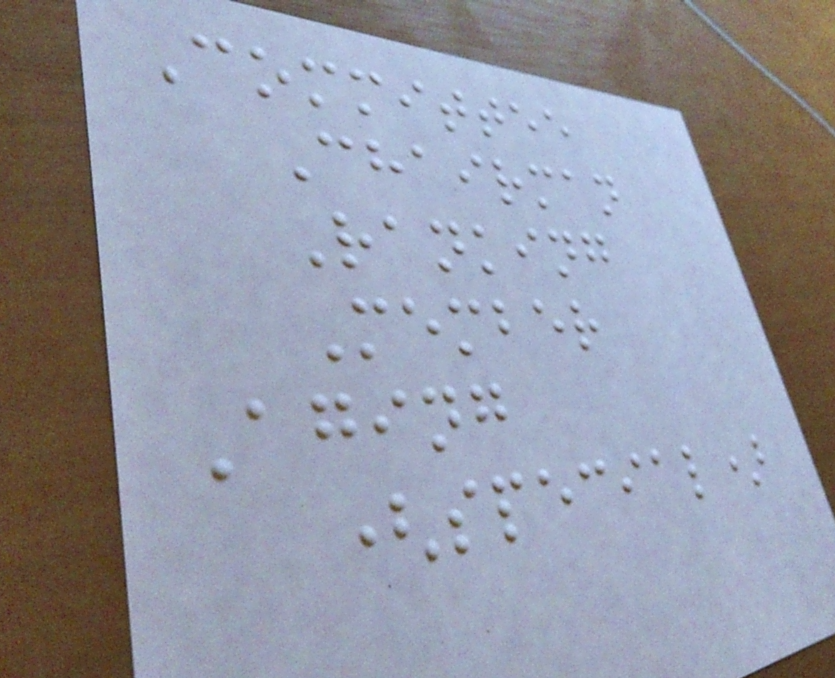Committee
Chairman
Ranking
Member
Aging
(special)
